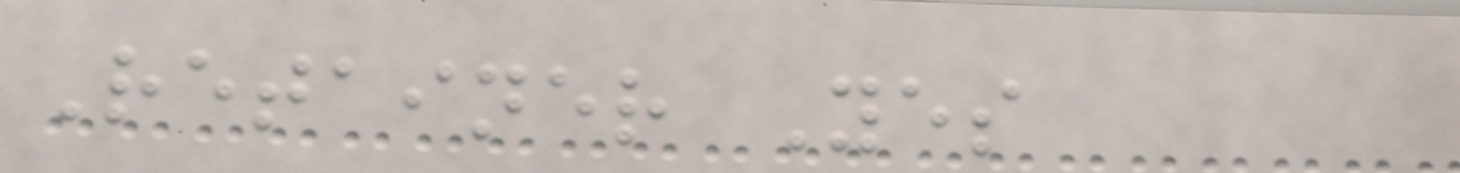Retainer Yes
